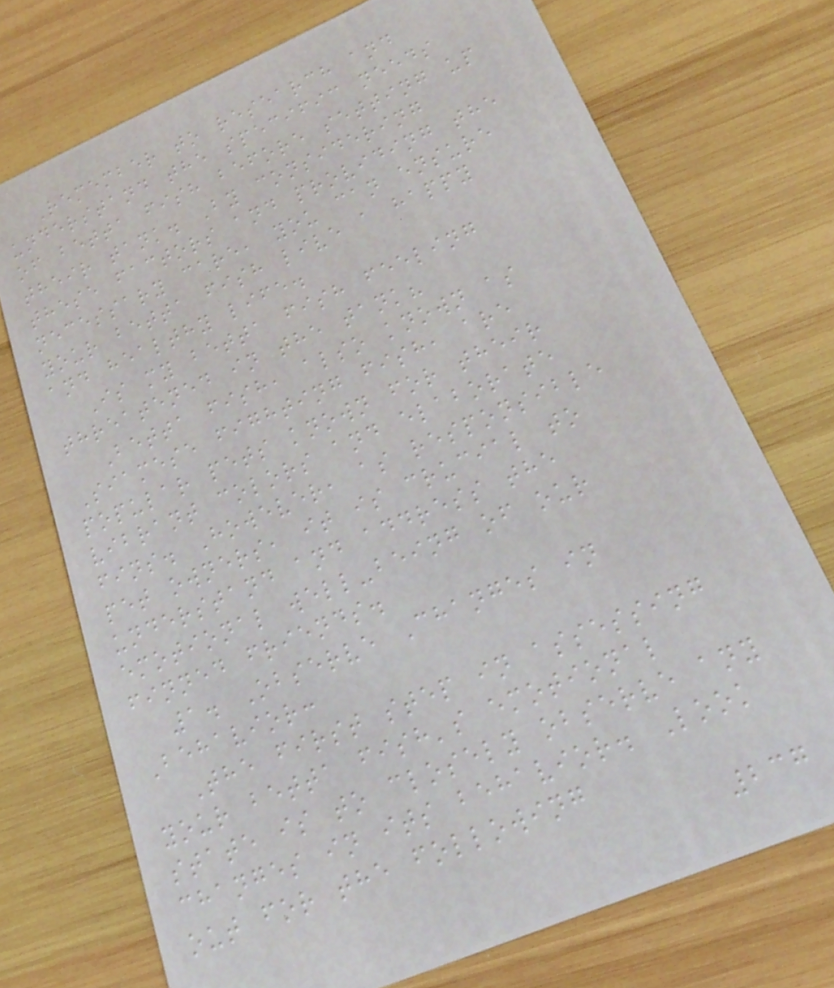Remember to research and
understand the specific needs
of betta fish before setting up
their tank. By considering
these factors and providing the
necessary care, you can ensure
your betta fish live a happy
and healthy life.
Is my betta fish feeling
threatened in the tank?
Betta fish, also known as
Siamese fighting fish, are
popular pets known for their
vibrant colors and elaborate
fins. However, as responsible
pet owners, it is crucial to
understand and address the
emotional well-being of our
finned friends.
1. Observe Changes in
Behavior:
The first step in assessing
your betta fish's emotional
state is to closely observe any
changes in its behavior. Look
out for the following
237
